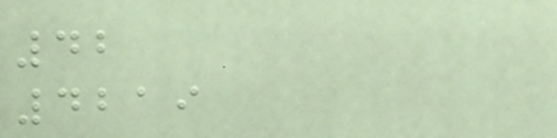42
4219
